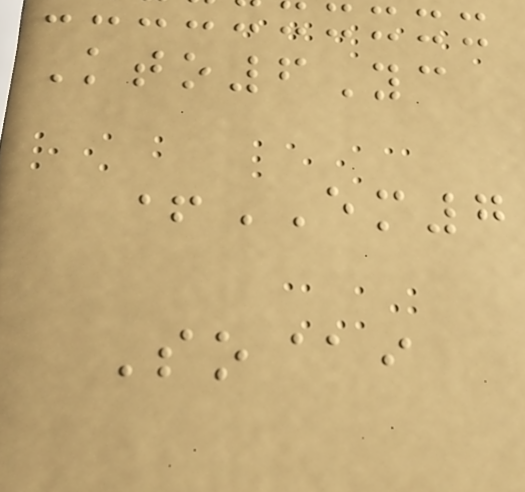Kto6Yc
+EM7
So@i
